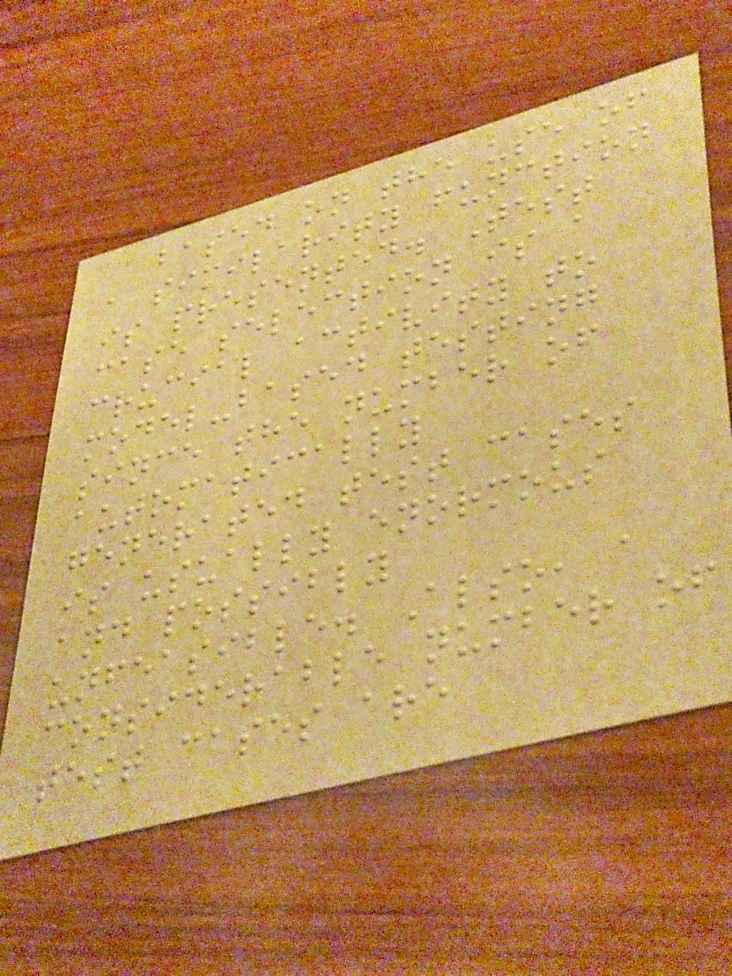based on the use of
a similarity function
is presented. Test
case selection is a
crucial activity to
model-based testing
since the number of
automatically
generated test cases
is usually enormous
and possibly
unfeasible. Also, a
considerable number of
test cases are
